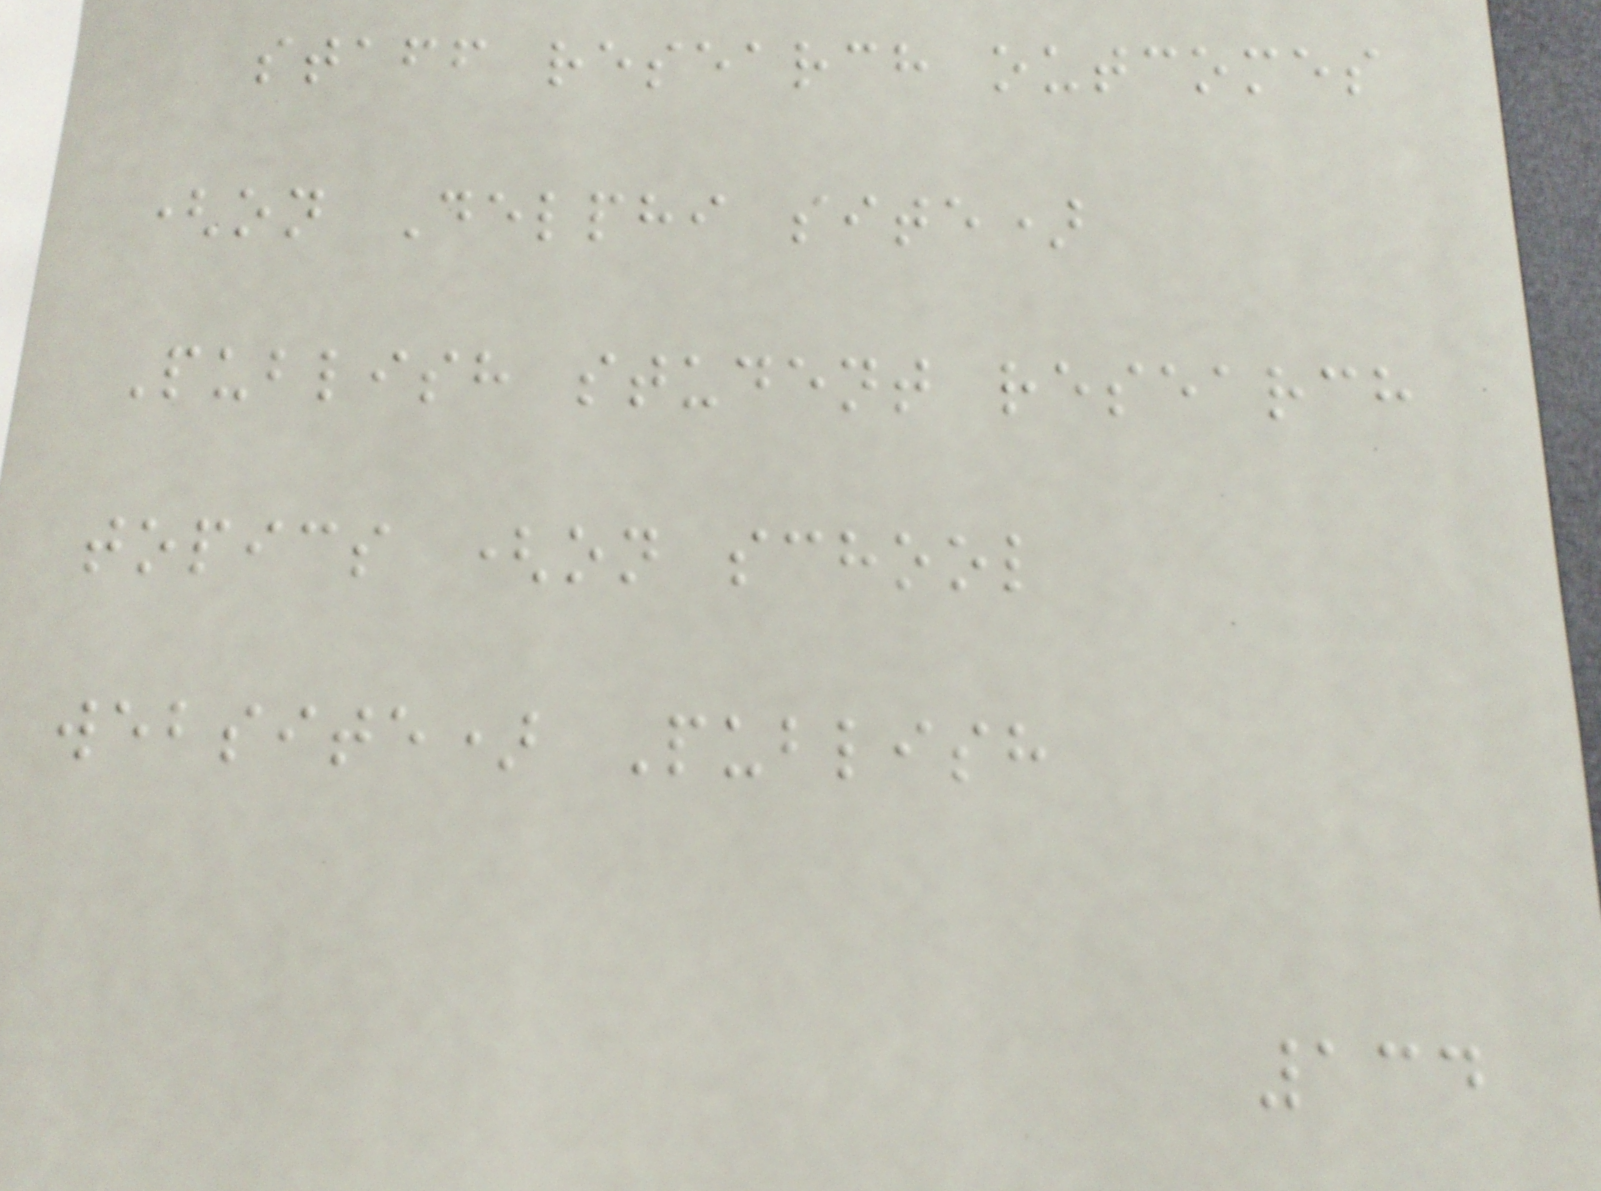staff research outcomes
(on Delphi site)
Publish student research
topics (on school
website) Publish
134
